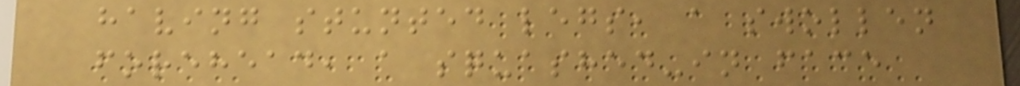having stunted legs, a swollen
forehead, a squashed-in face
